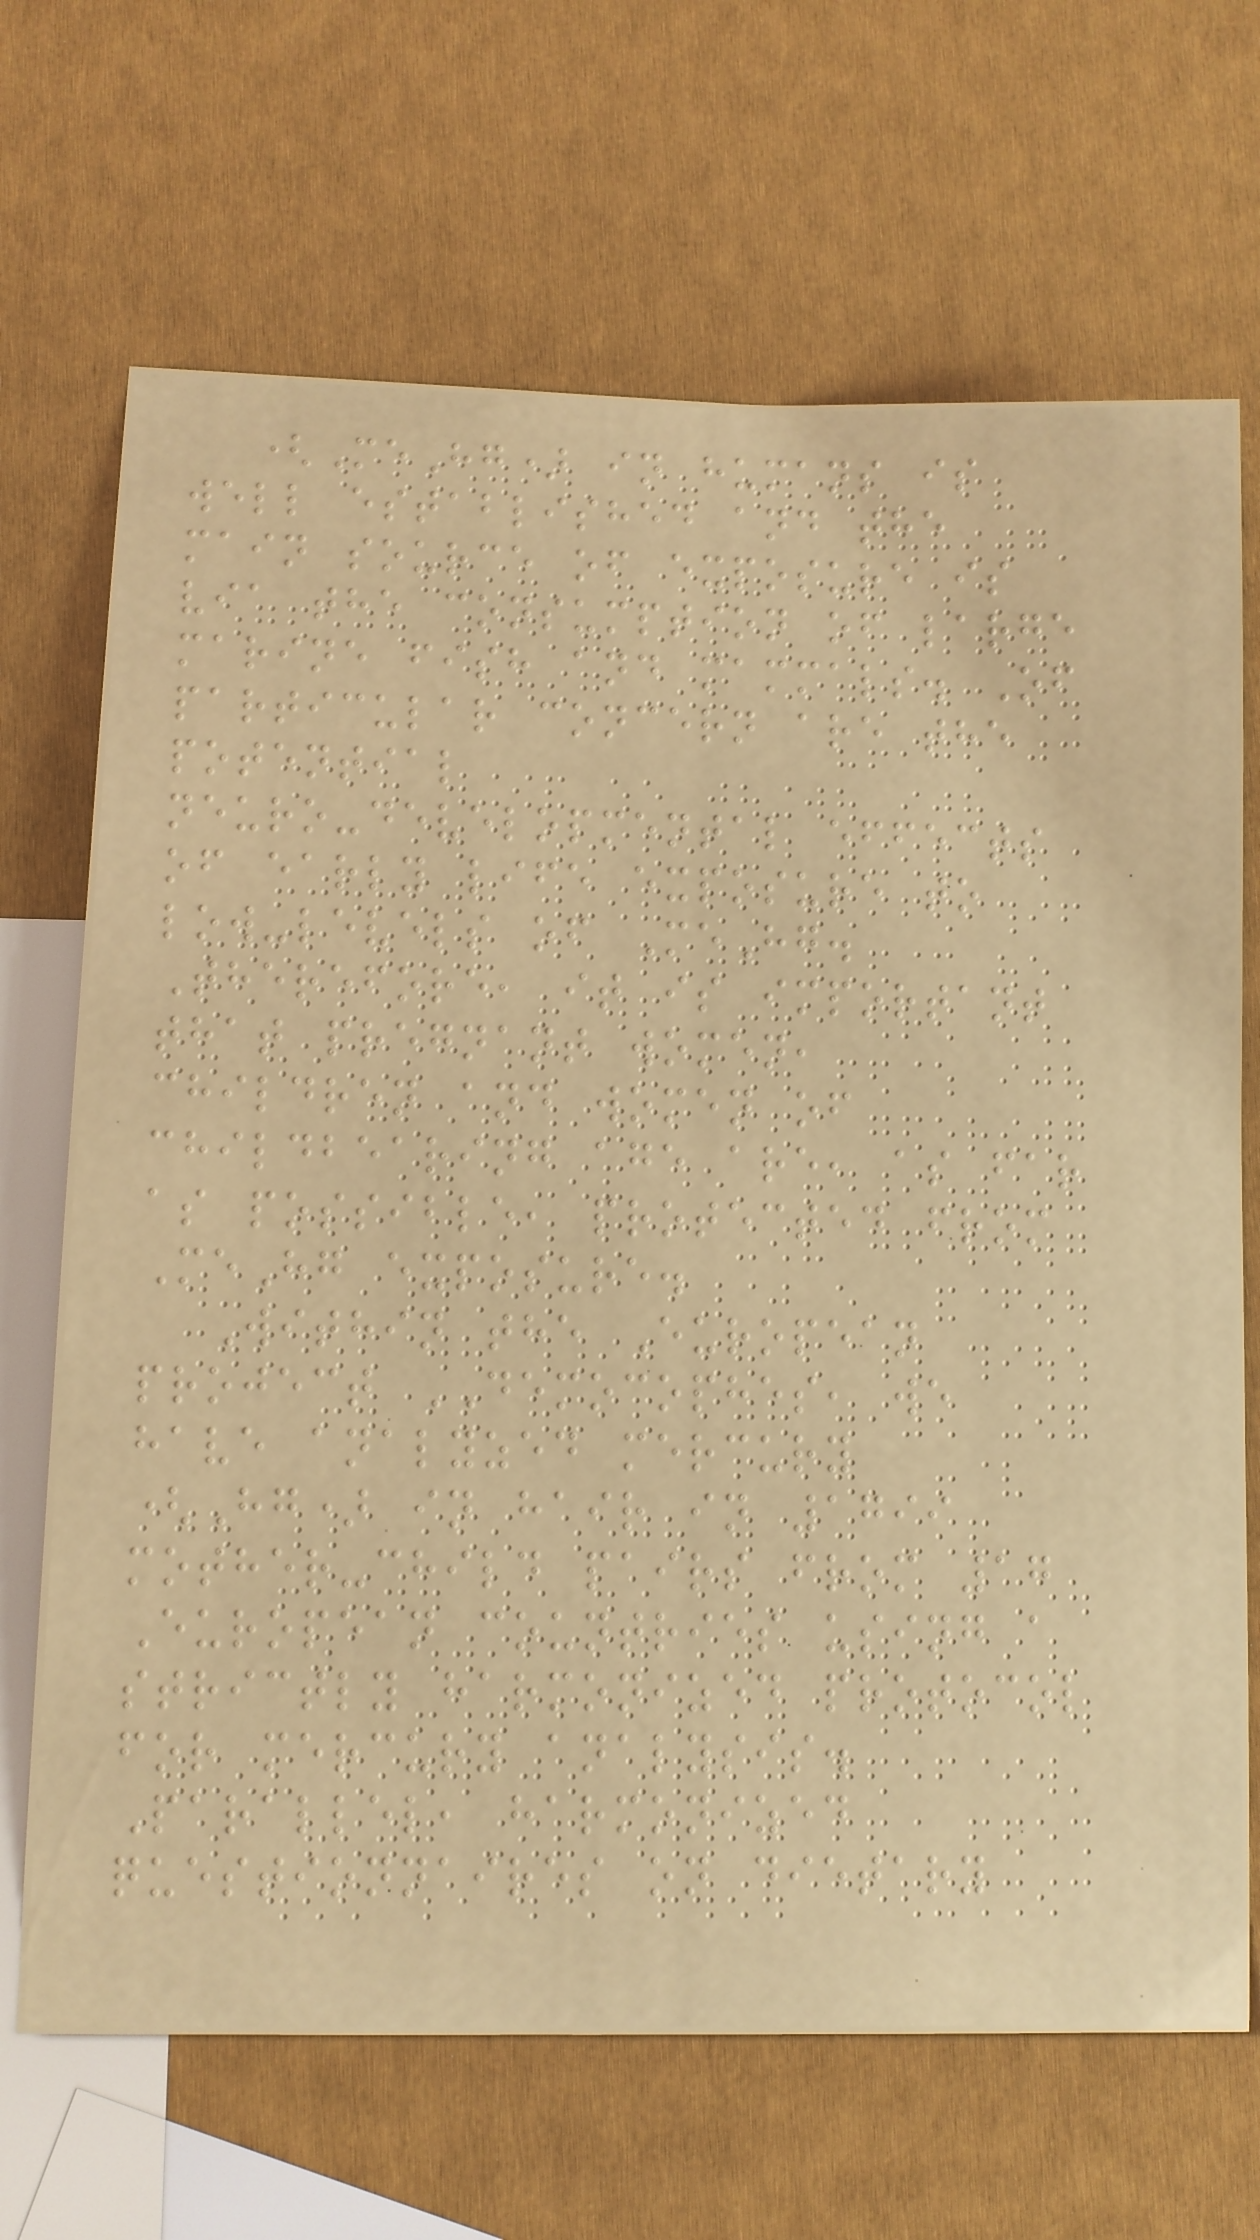(MeHg) in humans is
well established and the
main source of exposure is
via the consumption of large
marine fish and mammals. Of
particular concern are the
potential
neuro-developmental effects
of early life exposure to
low-levels of MeHg.
Therefore, it is important
that pregnant women,
children and women of
childbearing age are, as far
as possible, protected from
MeHg exposure.
Within the European
project DEMOCOPHES, we
have analyzed mercury
(Hg) in hair in 1799
mother-child pairs from 17
European countries using a
strictly harmonized protocol
for mercury analysis.
Parallel, harmonized
questionnaires on dietary
